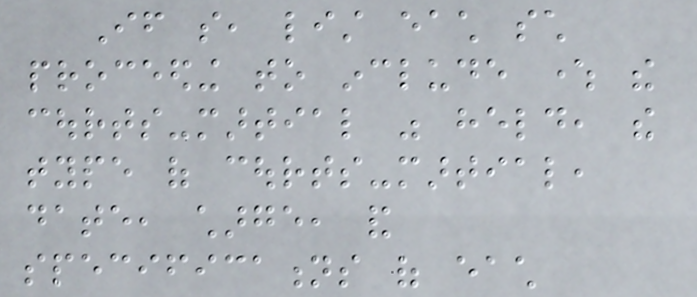If so, list each such
proceeding to include where the
courts-martial was held, the
type of courts-martial,
date, charge, and
specifications of each
